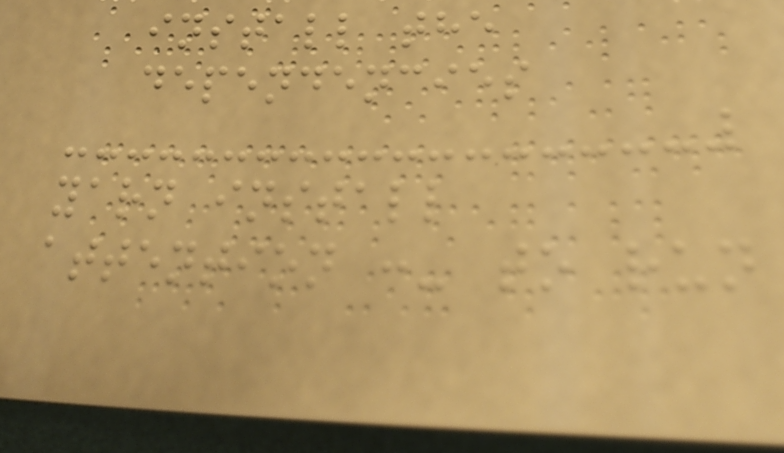install the
dependencies
yarn install
attention :- to run
